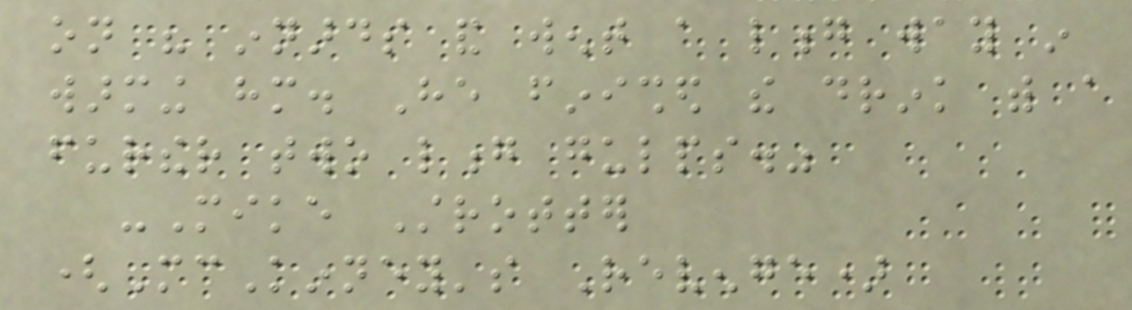on his innards and went a long way in
warming him. He finished the drink with a
further two long gulps."
-Mike Strotter
(McKinney's Revenge)
